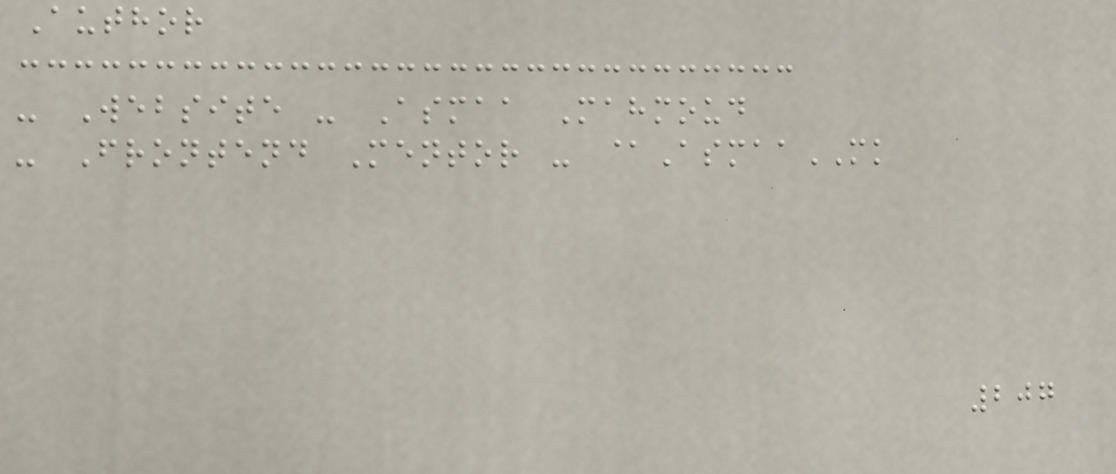Author
- Website - Asmaa Mahmoud
- Frontend Mentor - @AsmaaMK
207
